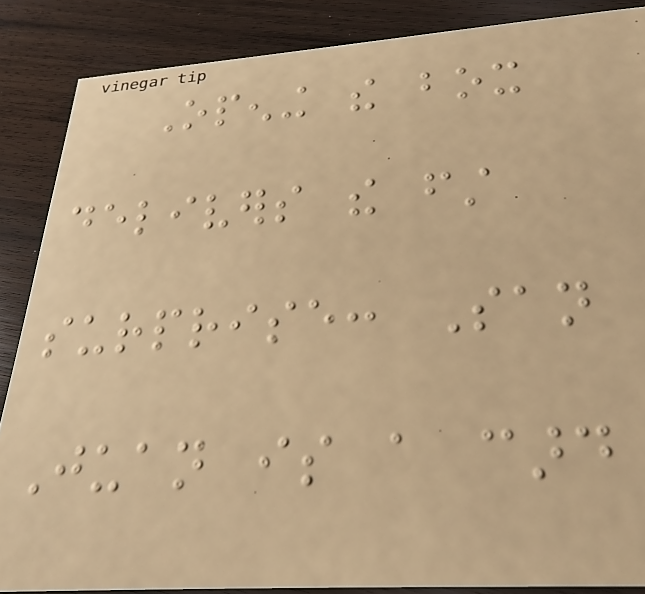Opening the box
delivers the first
surprise: San
Juan is a card
